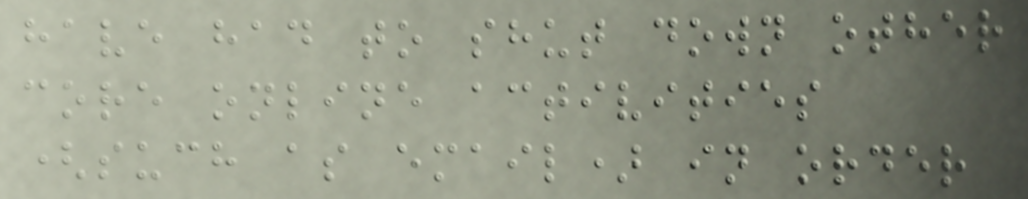have had to shut down other
core online activities
(such as email) in order
